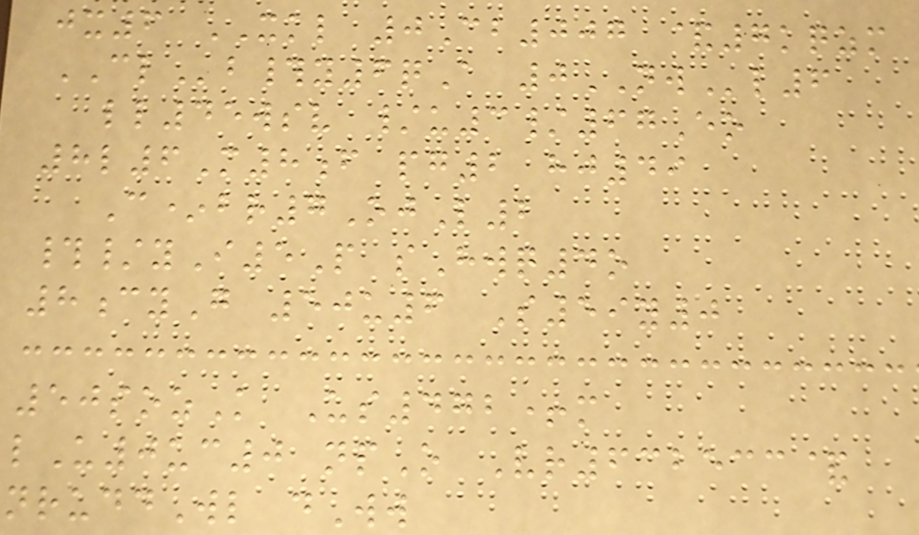jx6 XKL 0Cb007 &7kqzm
CLb#y6qA 0NWl6
ll45wsv /u3/67Eo
8l6M8f pg2 hj49
C*br7OjL2
#/yI5P sHwq4o
8cyG 50u6 S59y0
50sozK Us472+m
lU0uc0 npO Vr632533&
nruddWl dWw
